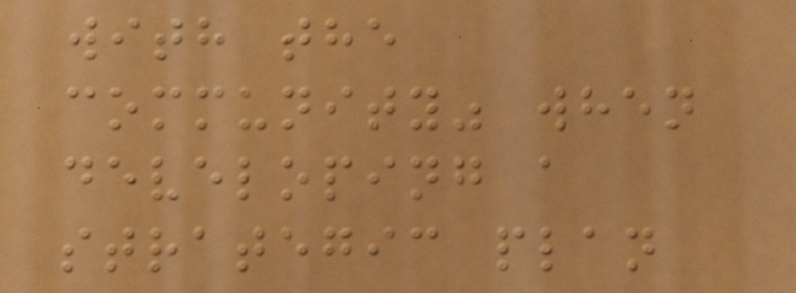with the
community" when
developing a
strategic plan
